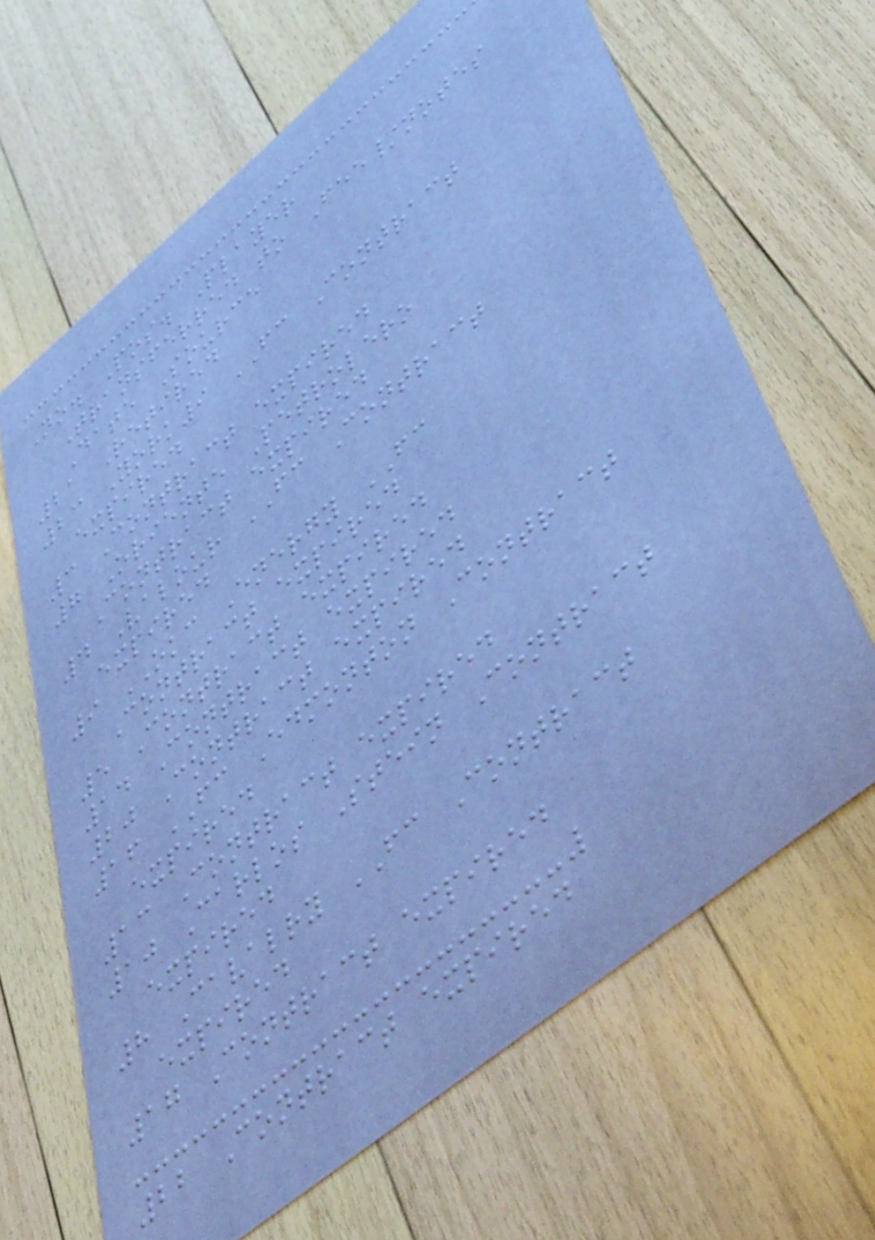No. Pos. Player
Transferred to Fee/notes
Date Source
21 Retired
23 York9 FC Contract
expired
3 Contract expired
7 Oriente Petrolero
Contract expired
4 Valour FC Contract
expired
9 OKC Energy FC
Contract expired
5 Contract expired
14 Contract expired
20 Contract expired
16 FC Edmonton Contract
expired
13 Contract expired
10 Carlos Stein Contract
expired
8 Cavalry FC Contract
expired
17 Contract expired
22 Contract expired
